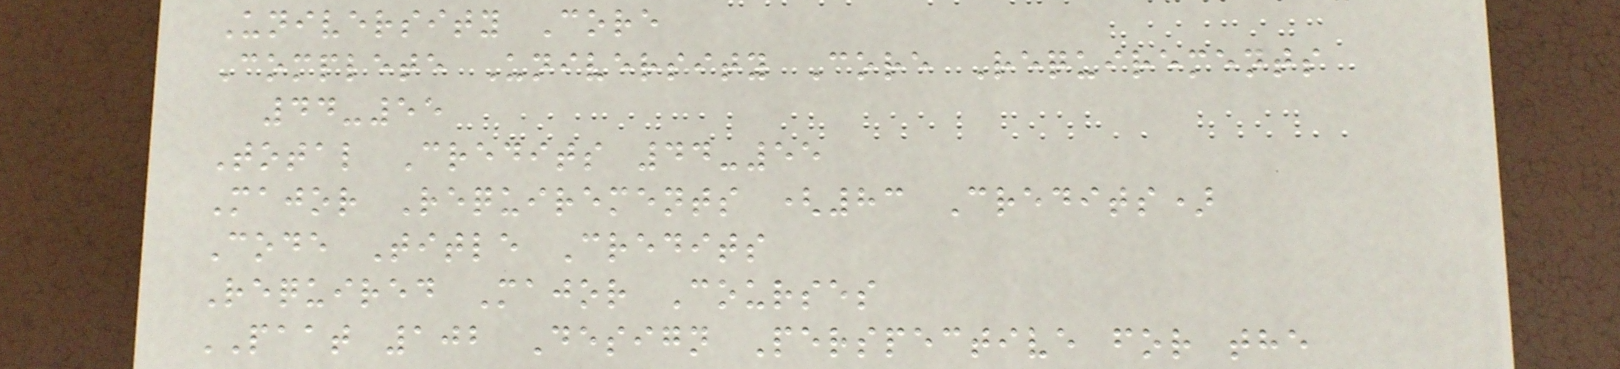University Core
Complete University Core Requirements
44-55
Total Credits 44-55
Major Requirements (83 Credits)
Code Title Credits
Required Major Courses
PAAT 102 Design Perspective for the
